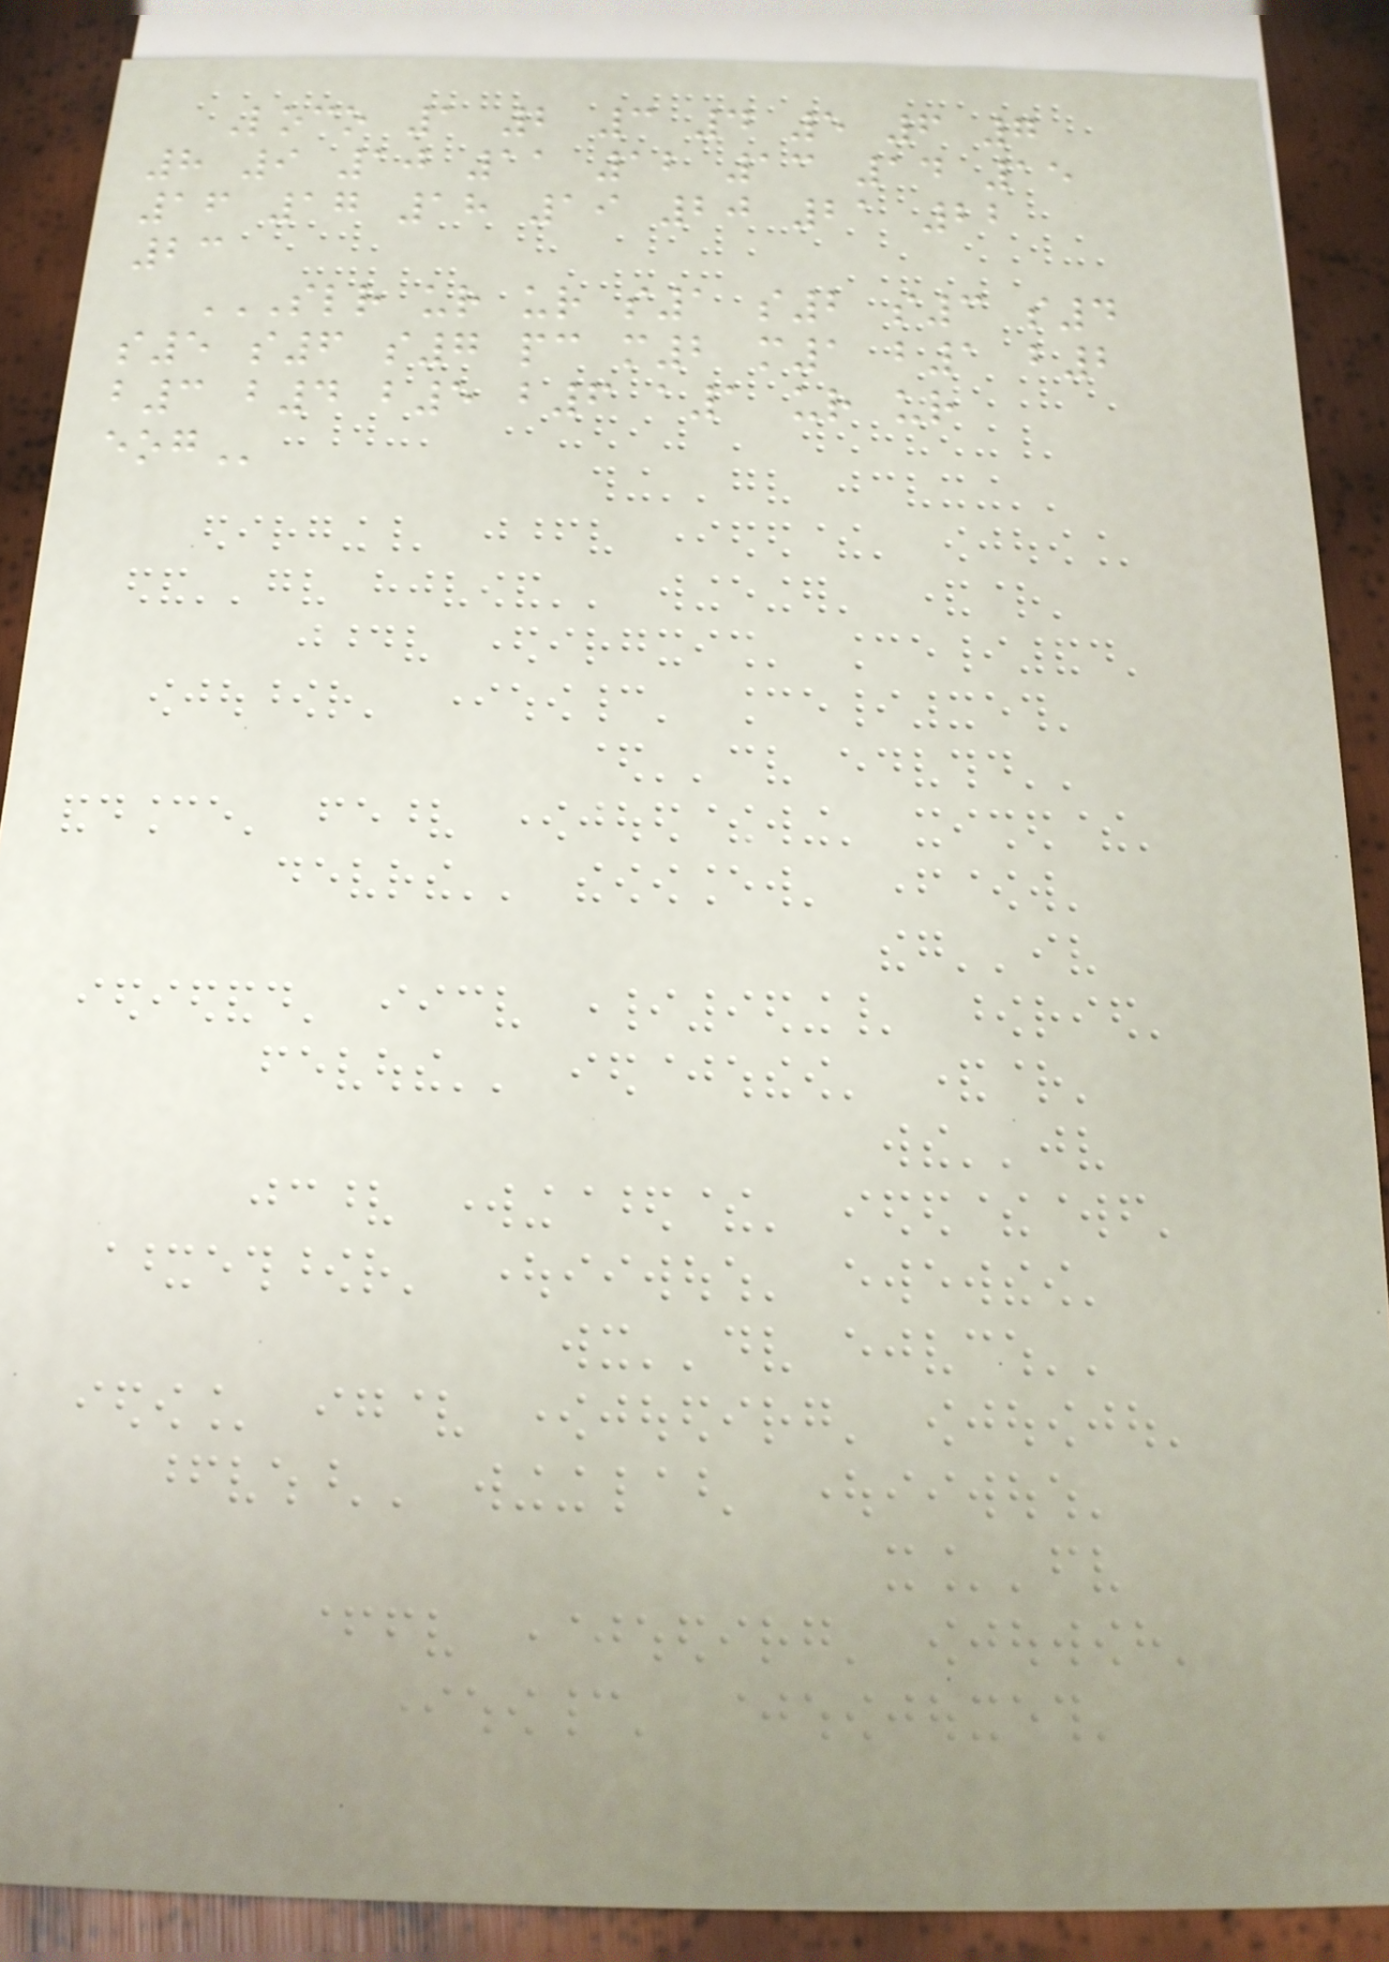Loco 1 2 3 4 5 6 7
8 9 10 11 12 13 14 15
16 17 18 19 20 21 22
23
SLR UR UR S1 S2 S3 S4
S5 S6 S7 PC M2 M1 B1 B2
B3 B4 B5 B6 A1 UR UR
EOG
